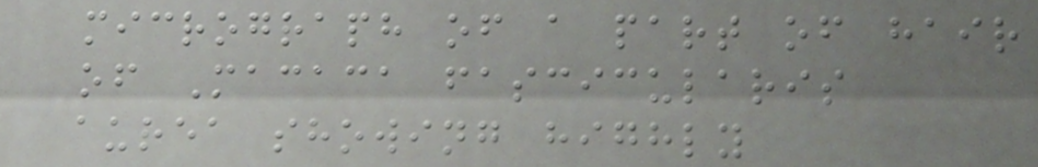micrograph of a part of hair
of Macaca fascicularis
aurea showing highly
